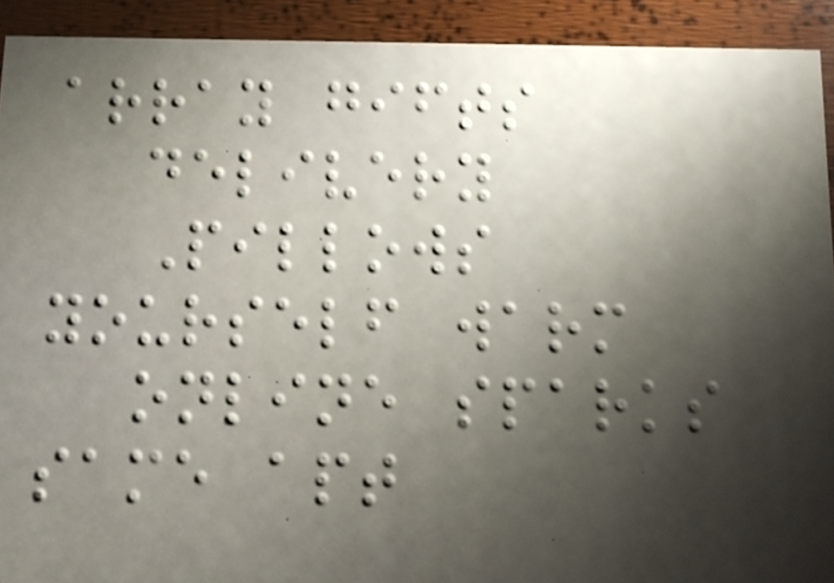array gifts
delivery
Pillows
yourself warm
online sparks
same apt
